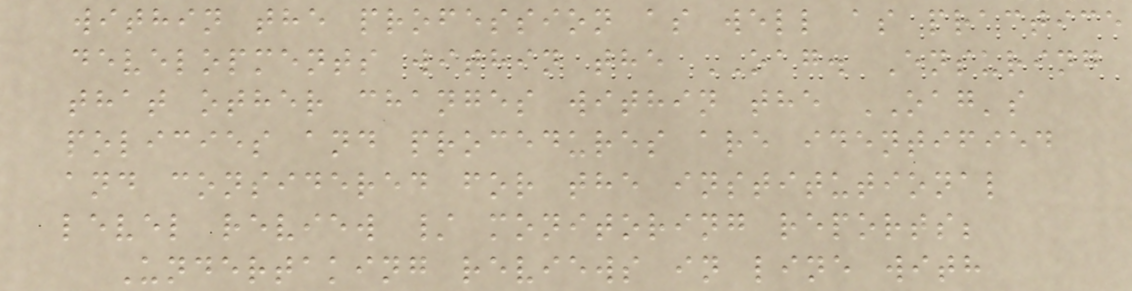within the profession as well as practice
developments within the OAG. Ensuring
that other changes within the OAG's
policies and procedures are identified
and considered for the institutional
level review / monitoring reports;
Undertaking reviews in line with
